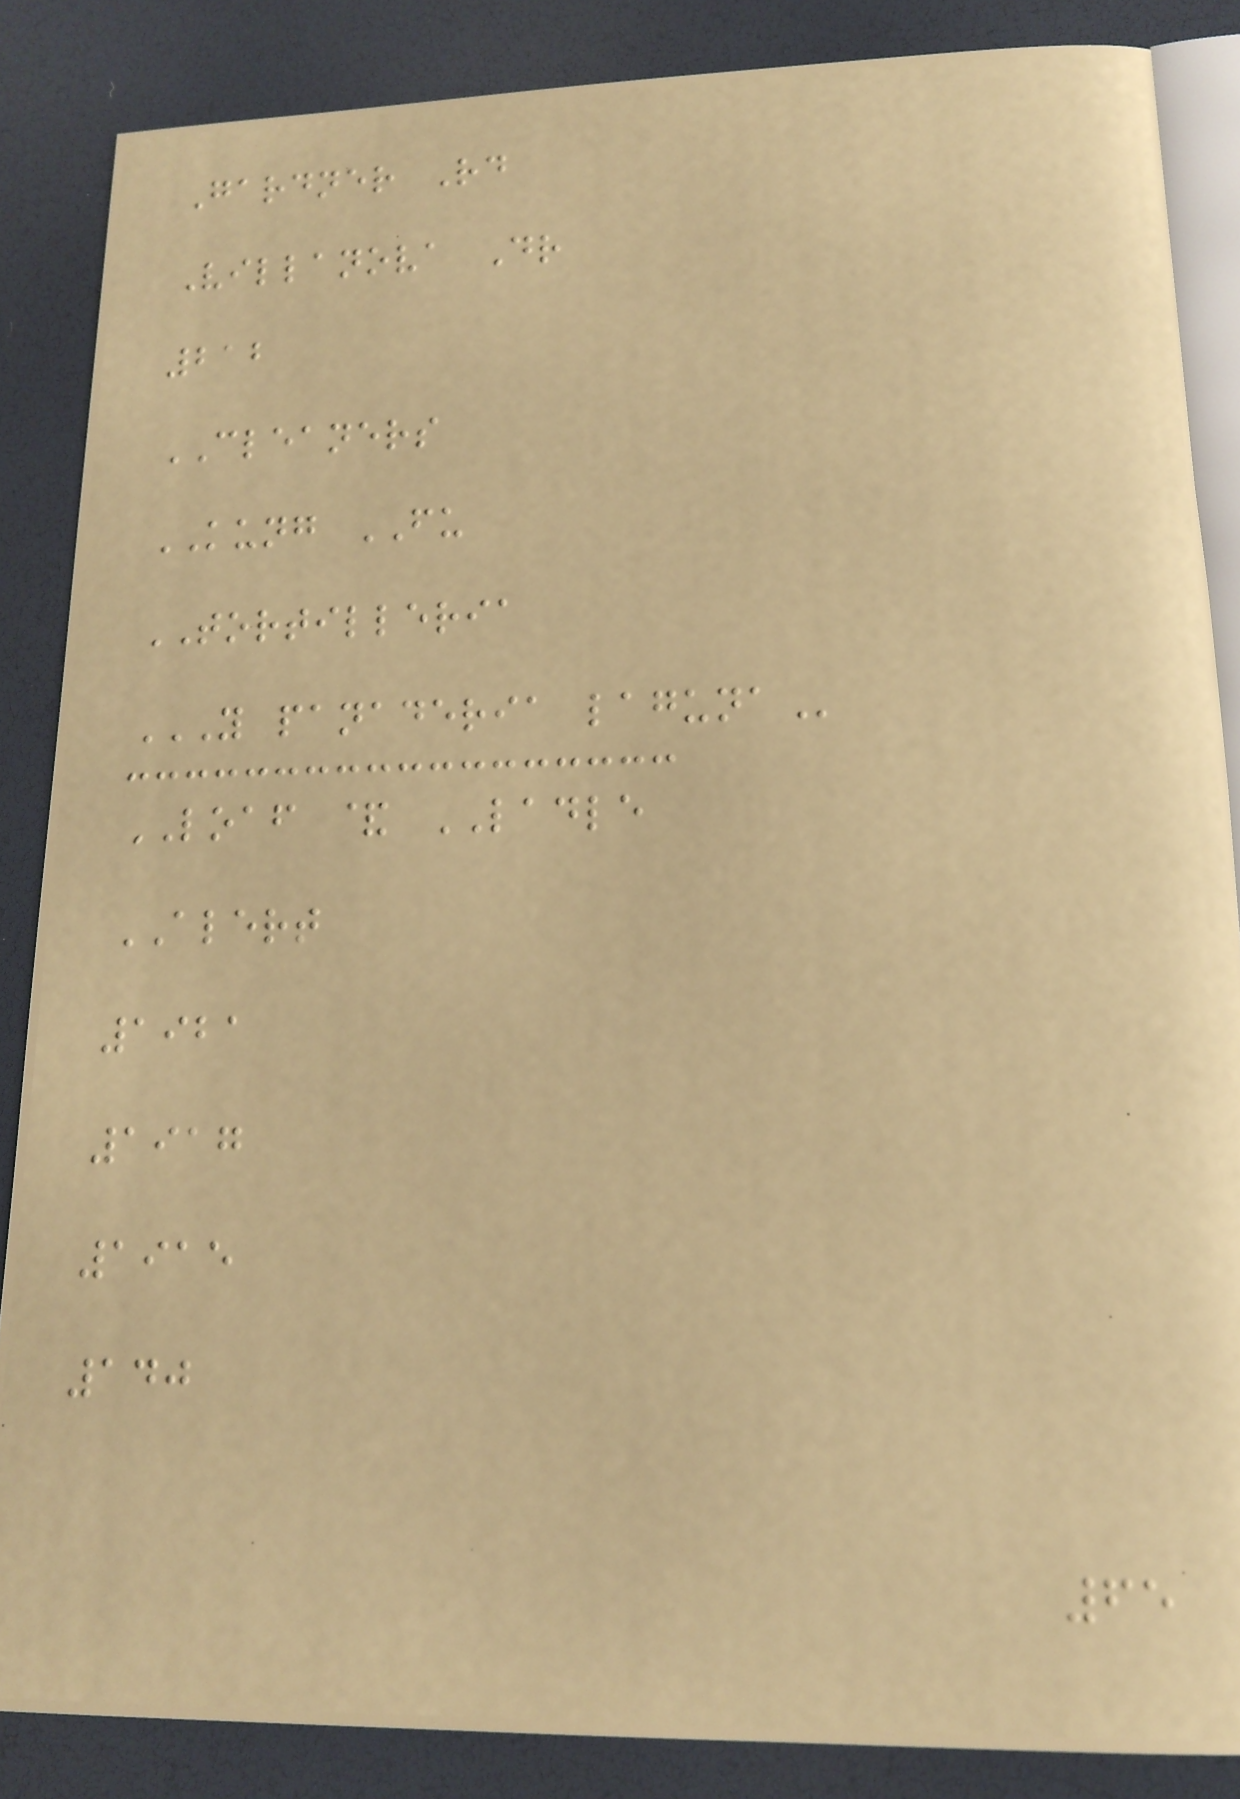Gardner Rd
Villanova Dr
212
CLEANERS
KUNG FU
TORTILLERIA
Y PANADERIA LAGUNA
LOAF & LADLE
ALERT
1921
1917
1915
140
65
